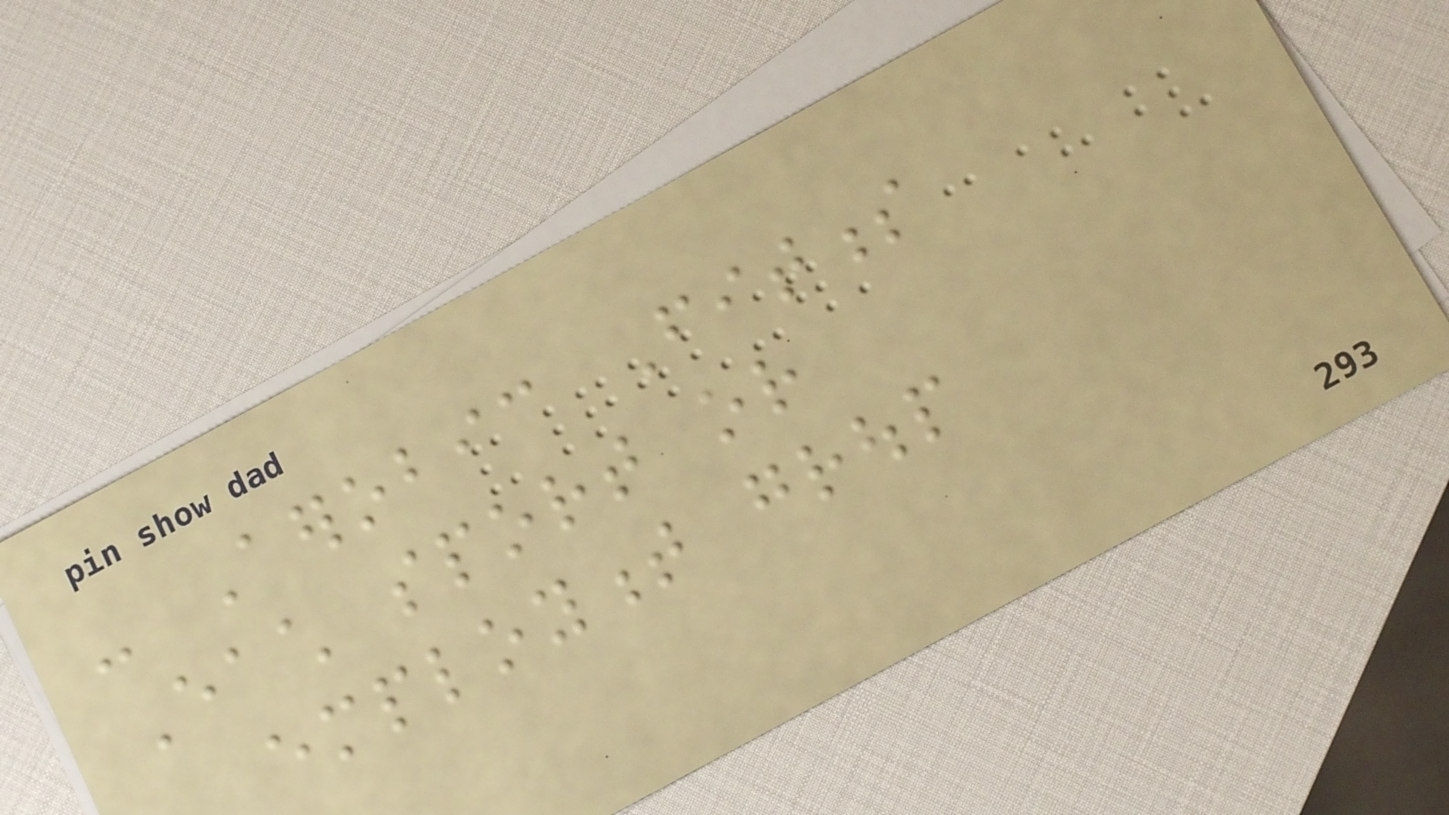- Aerobic Fitness
Each sport or
employment group
